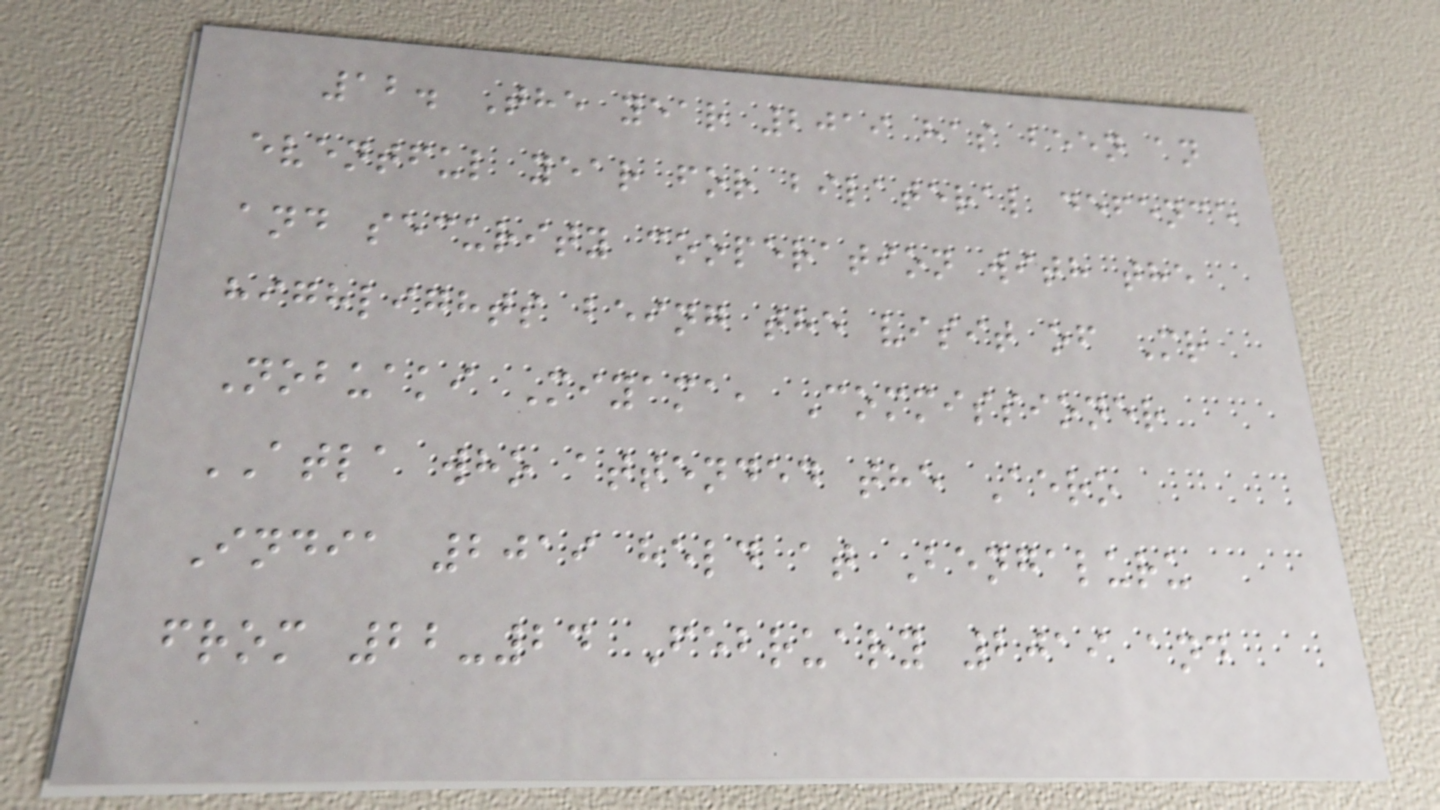12. The year 2019 has been an
eventful year for bilateral defence
and security cooperation with the
highlights being the visit of Mr
Nobuaki Miyama, Commissioner
ATLA who attended the Aero
India 2019 held at Bengaluru
from 22-24 February 2019 and
